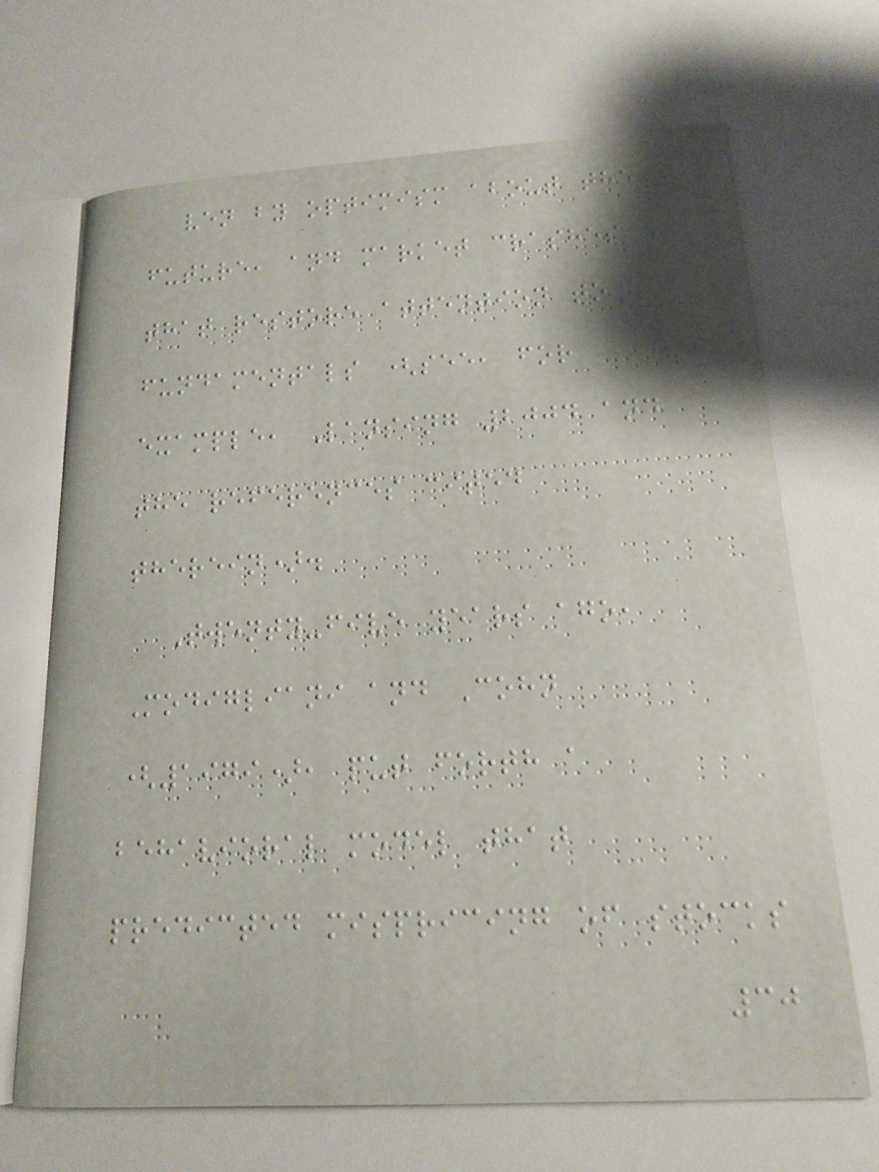ven by optimism about the
future, and market crashes
that restore attention to
fundamentals (see, for
example, Lansing 2004 and
the references cited
therein).
Twenty-five years ago,
Modigliani and Cohn
(1979), put forth a
behavioral model that
predicted mispricing of stocks
30
